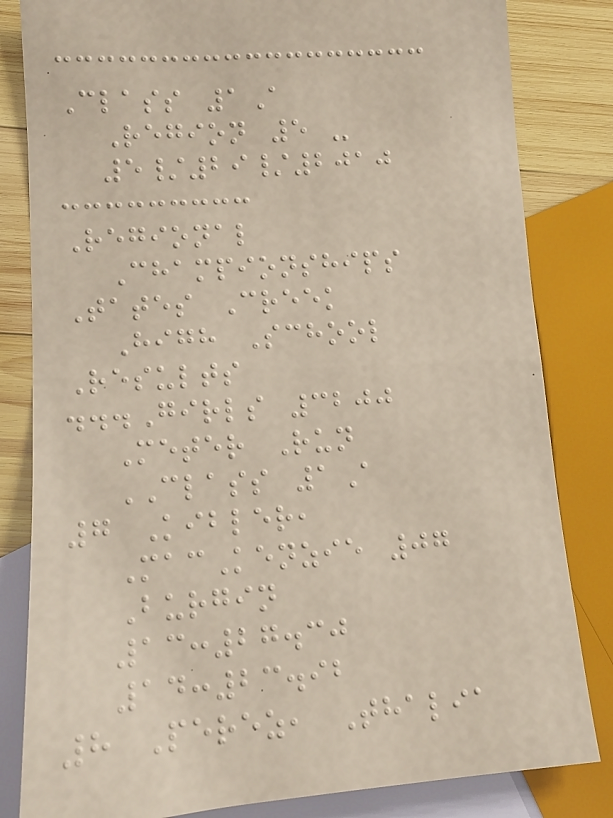Class 1A
Region 5 -
5/29/2010
Regional
Championships
Tates Creek
High School
Results
...Girls 3200
Meter Run
CLASS 1A
7 Kibler,
MacKenzie 07
Burgin
13:27.30
14:23.92
8 Perez, Thalia
